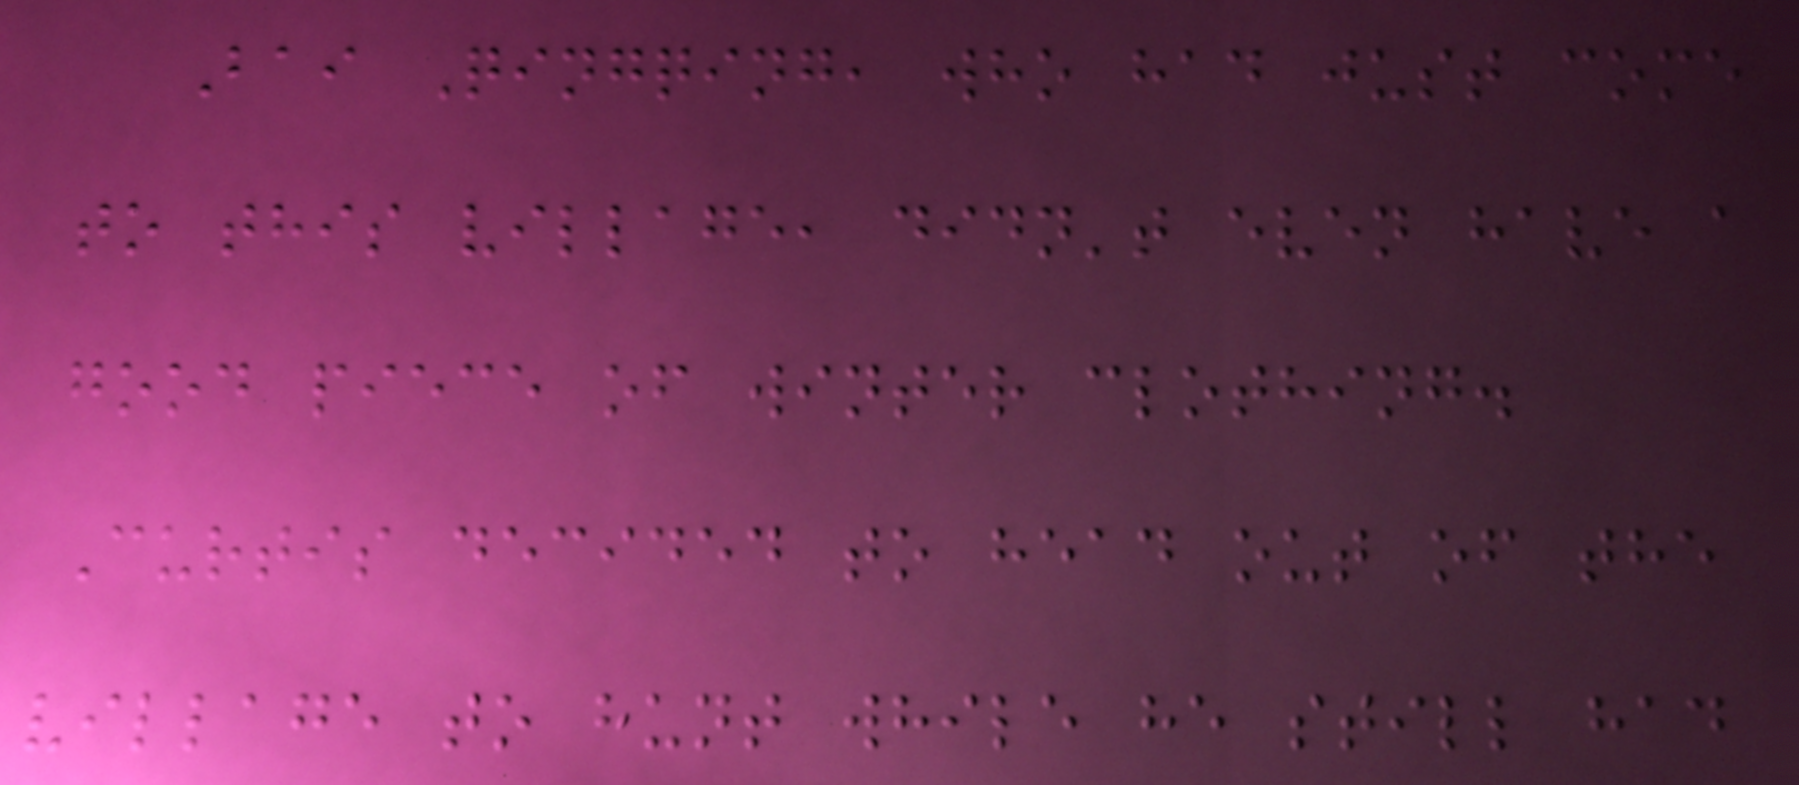Bai Qingqing, who had just come
to this village, didn't even have a
good piece of winter clothing.
Curtis decided to head out of the
village to hunt while he still had
